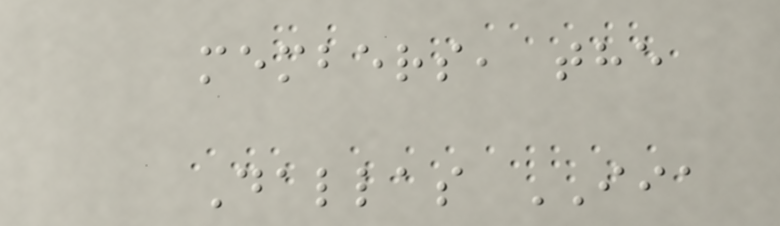members, the
Dallas IIA
